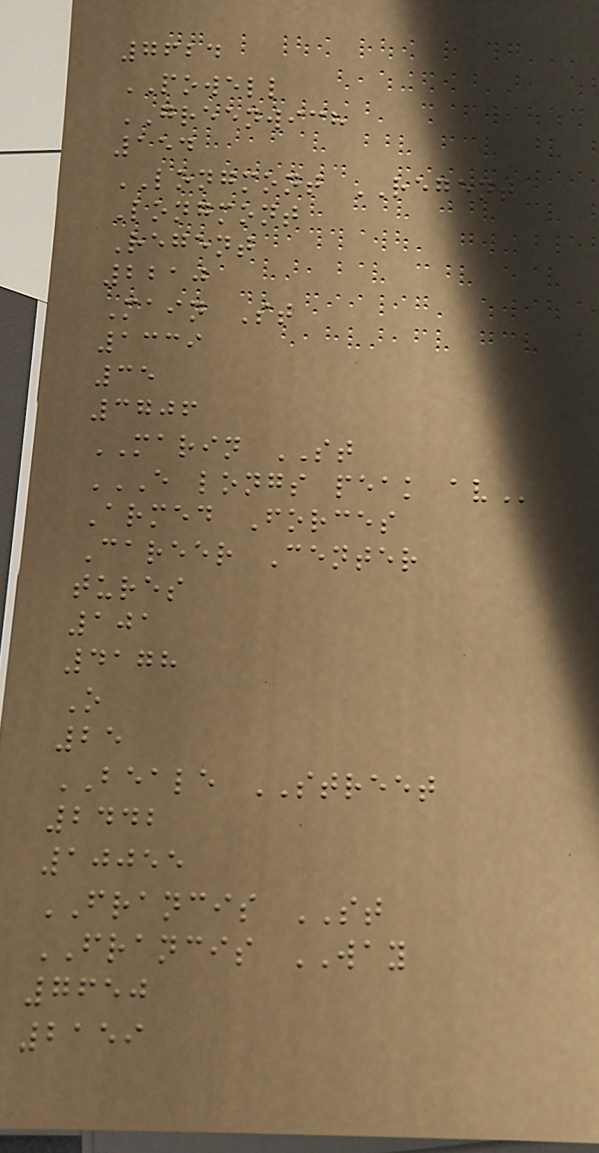7624
POWELL
GREENWICH
154
LONGMONT REGENT
Longmont
Regent
2210
Main St
1339
35
3706
MARIN ST
E LONGS PEAK AV
Armed Forces
Career Center
tures
101
4178
O
25
BEALE STREET
2442
10055
FRANCIS ST
FRANCIS WAY
7650
2159
